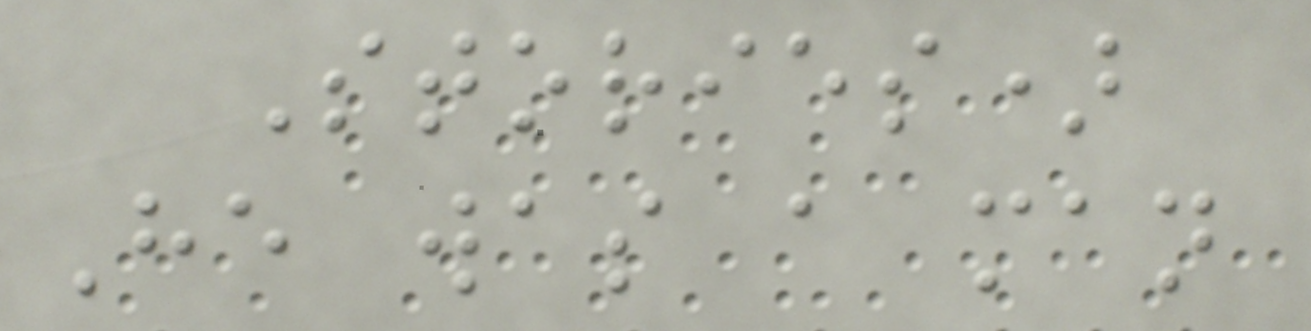Stories)
He was a man
